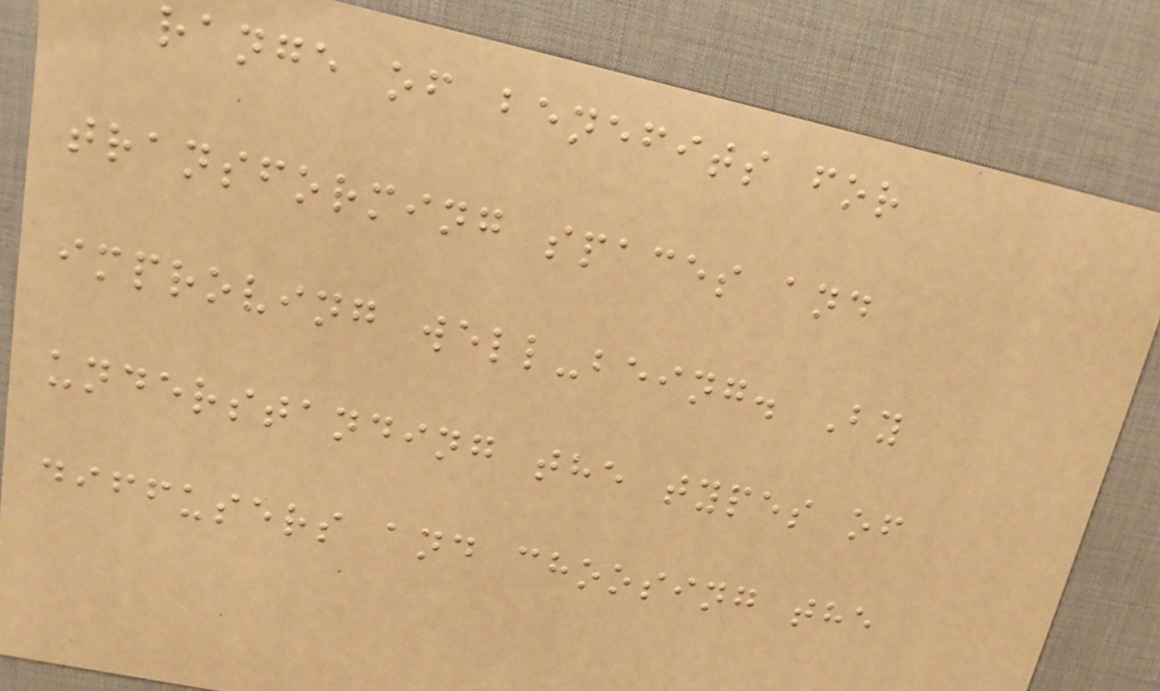range of benefits for
transforming spaces and
improving well-being. By
understanding the types of
diffusers and choosing the
